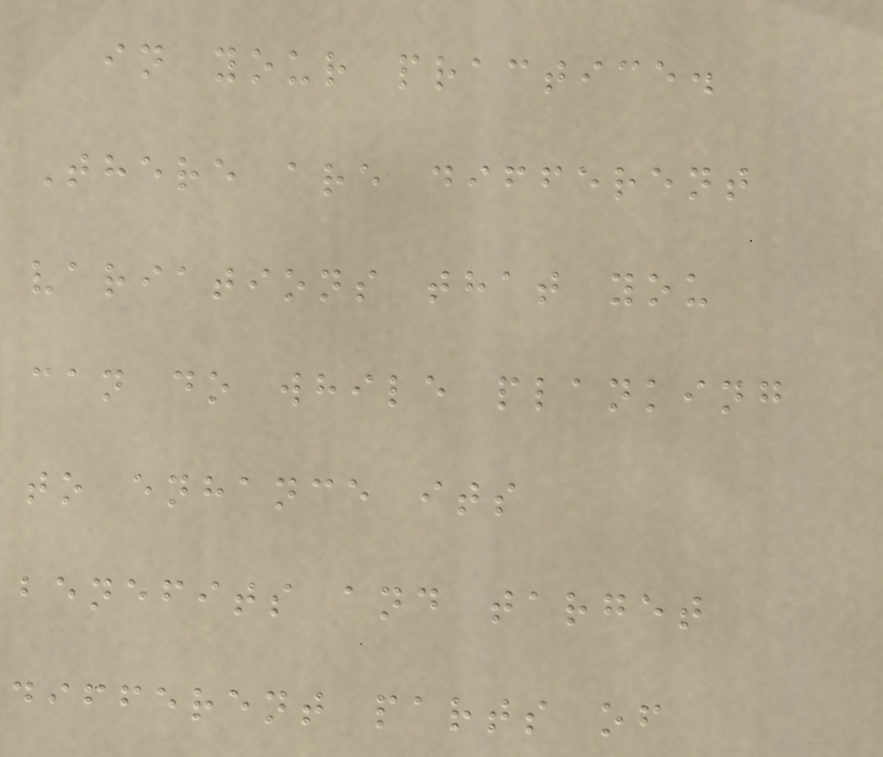in your practice.
There are different
variations that you
can do while planking
to enhance its
benefits and target
different parts of
